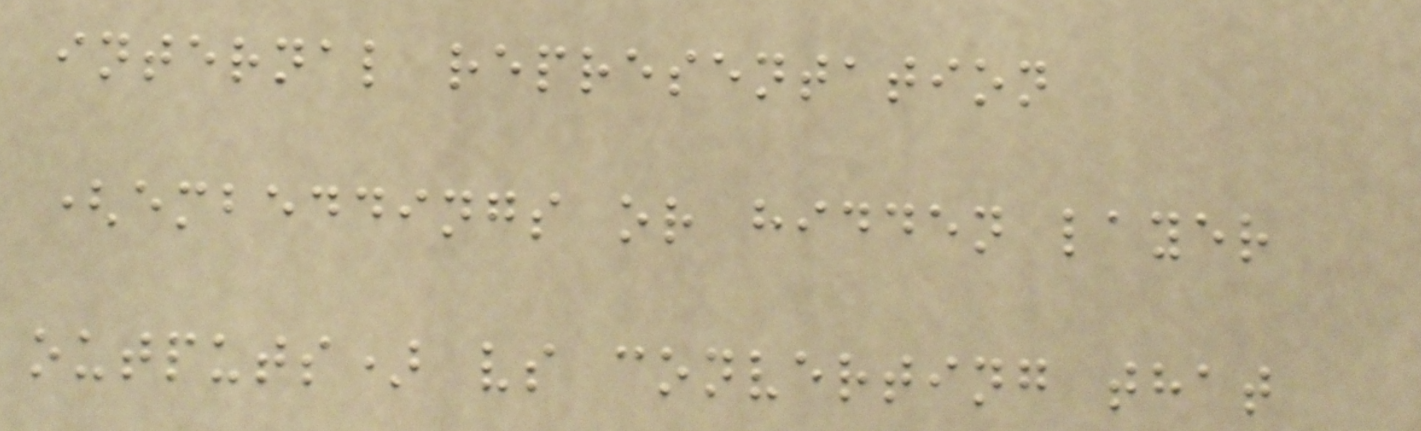internal representation
(embeddings or hidden layer
outputs) vs converting that
